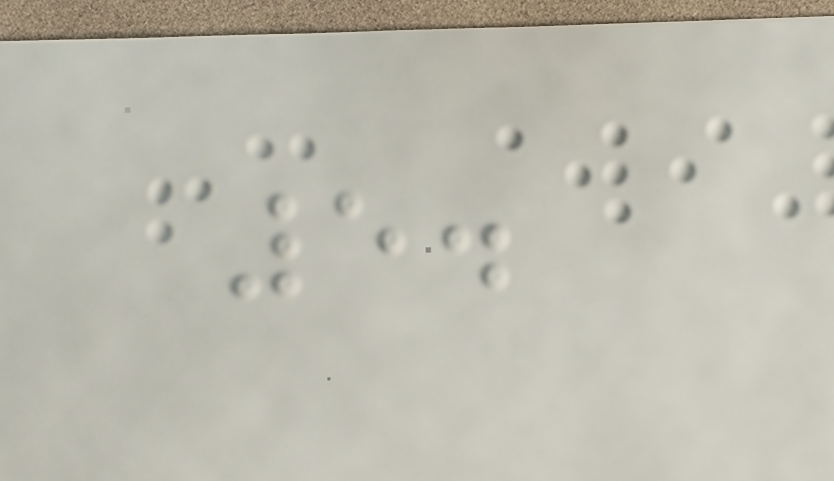5.
